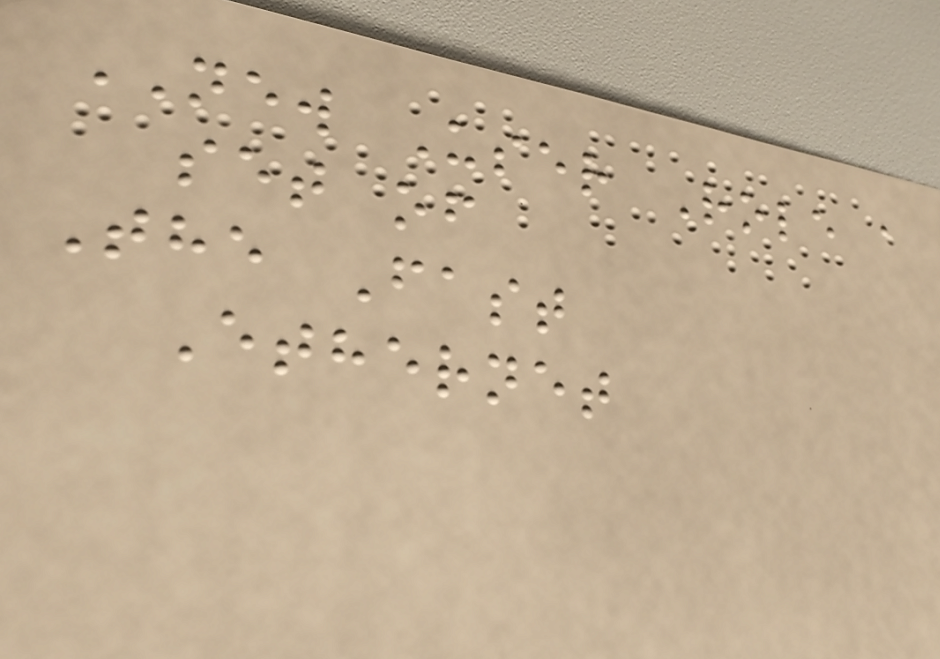NEW User Role a
set of
The Fast
Ethernet
